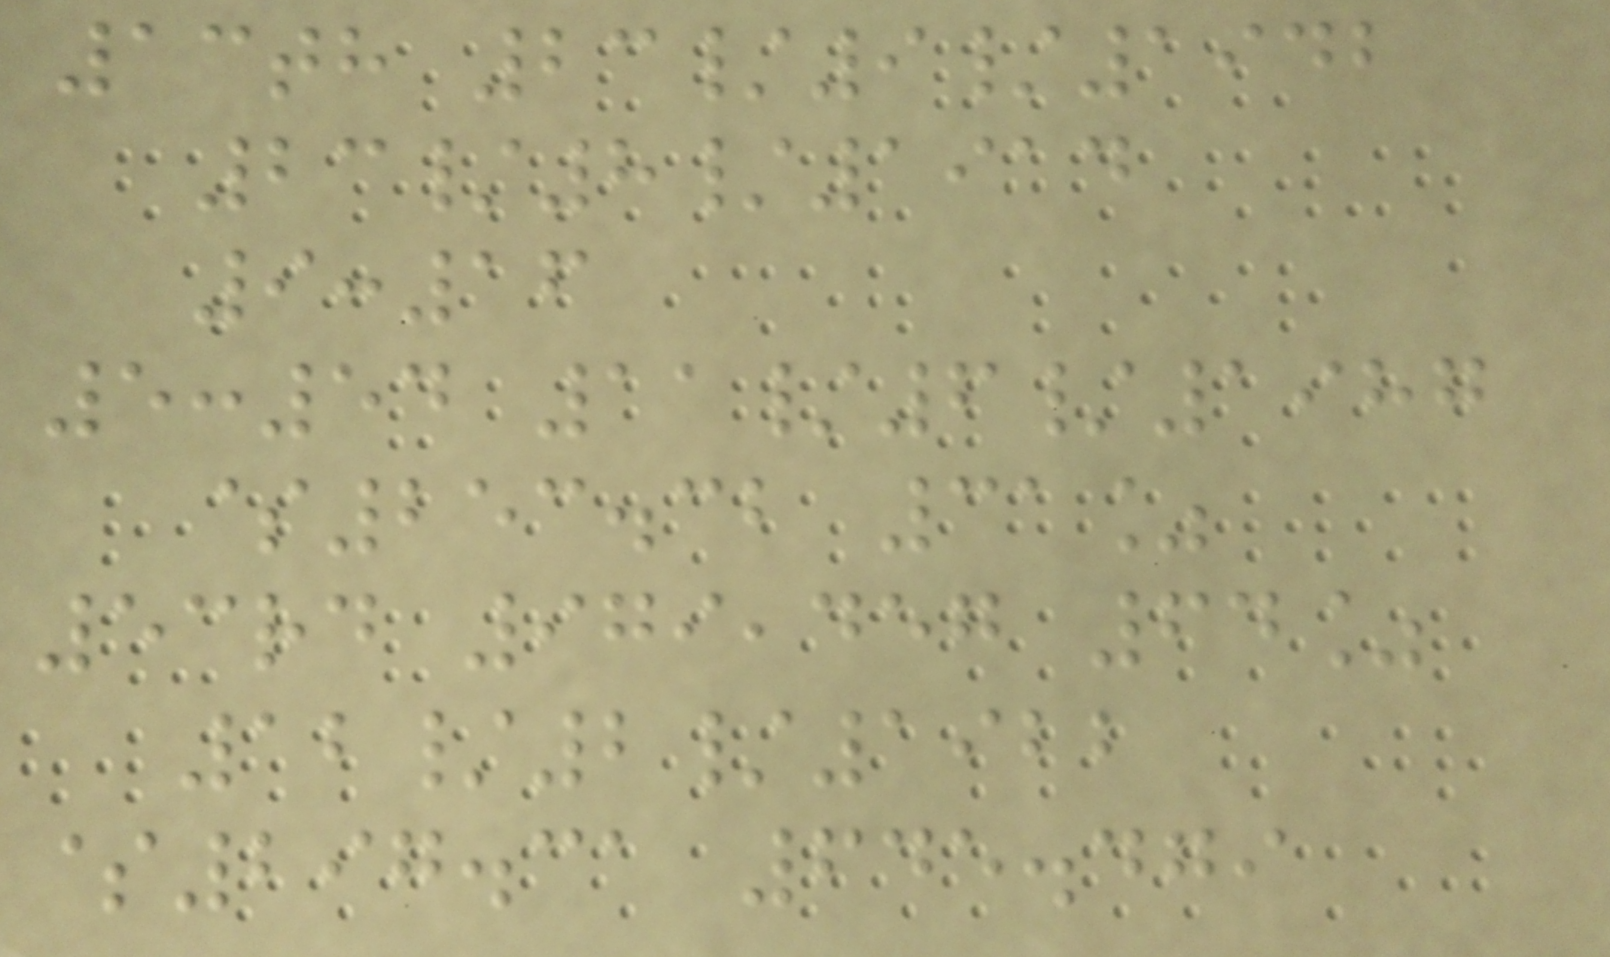13th 23/9/1942
23/8/1914
9:16
5:54 11/6/1987
$253.32 31%
53rd 979,457 64%
12/2/1922
$297.31 645.479
